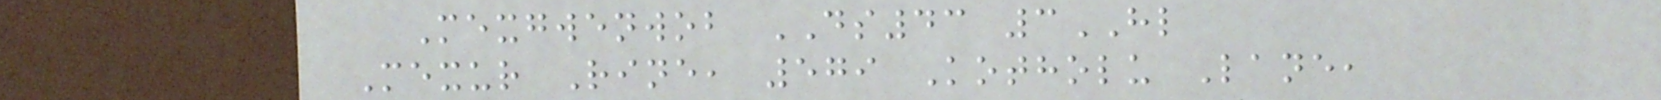Mexgwenwob DS43 3HL
Mexur Rine, 579 Kotholu Lane,
